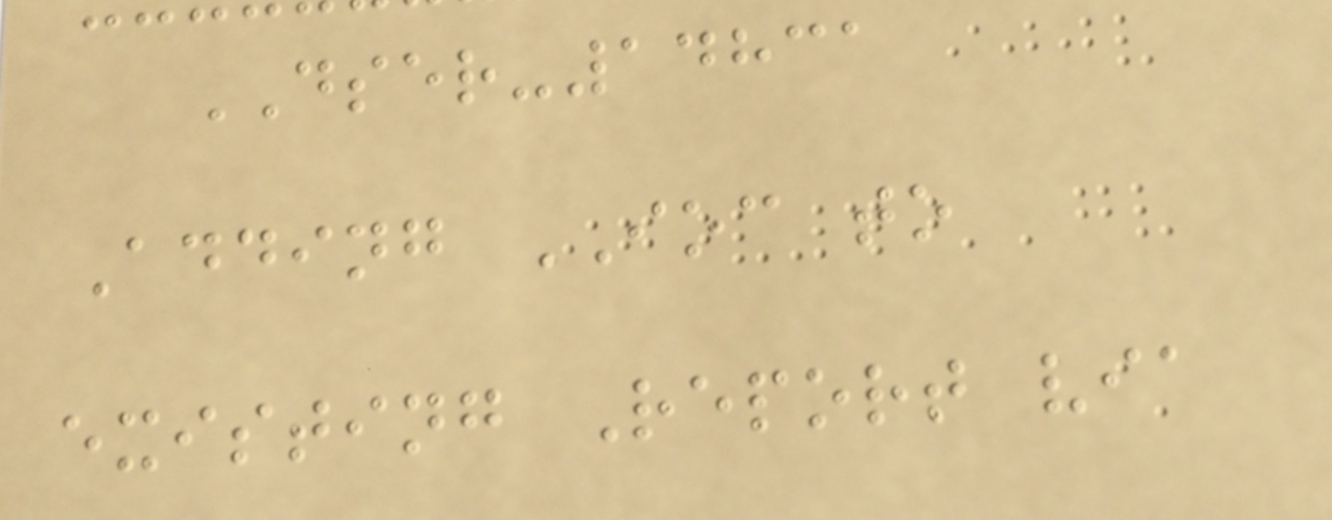DSER-14831
Adding IOC to
existing Report via
